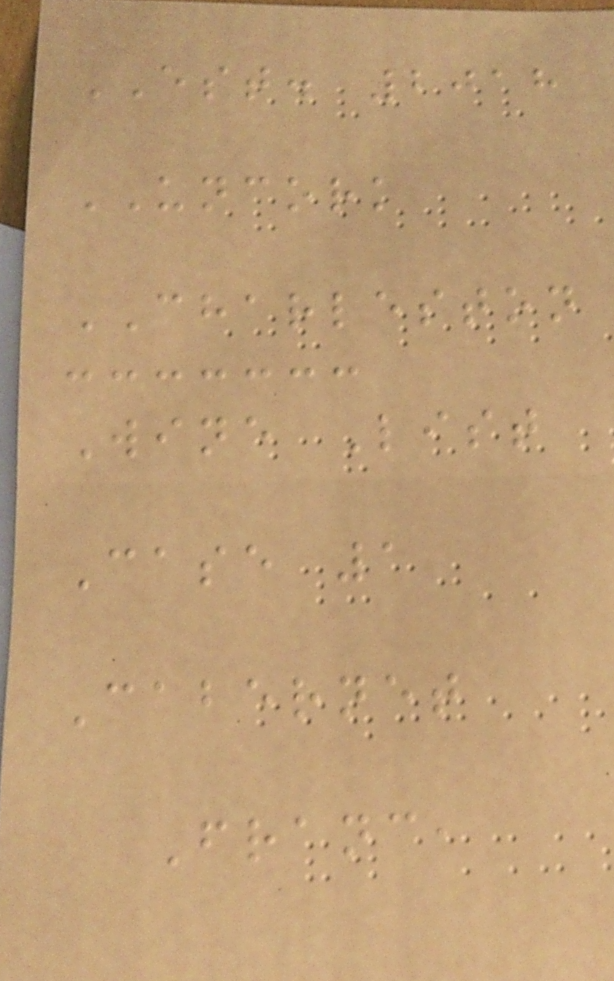EST. 2018
UNCORK
CHARLESTON
Wine List
Case 1
Cabernet
Franc,
